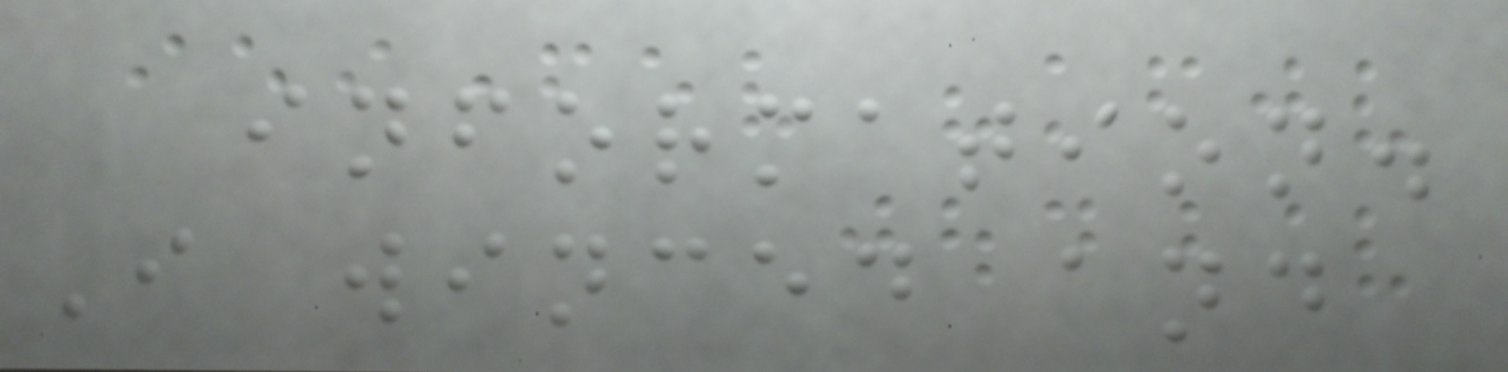information.
I winced and
